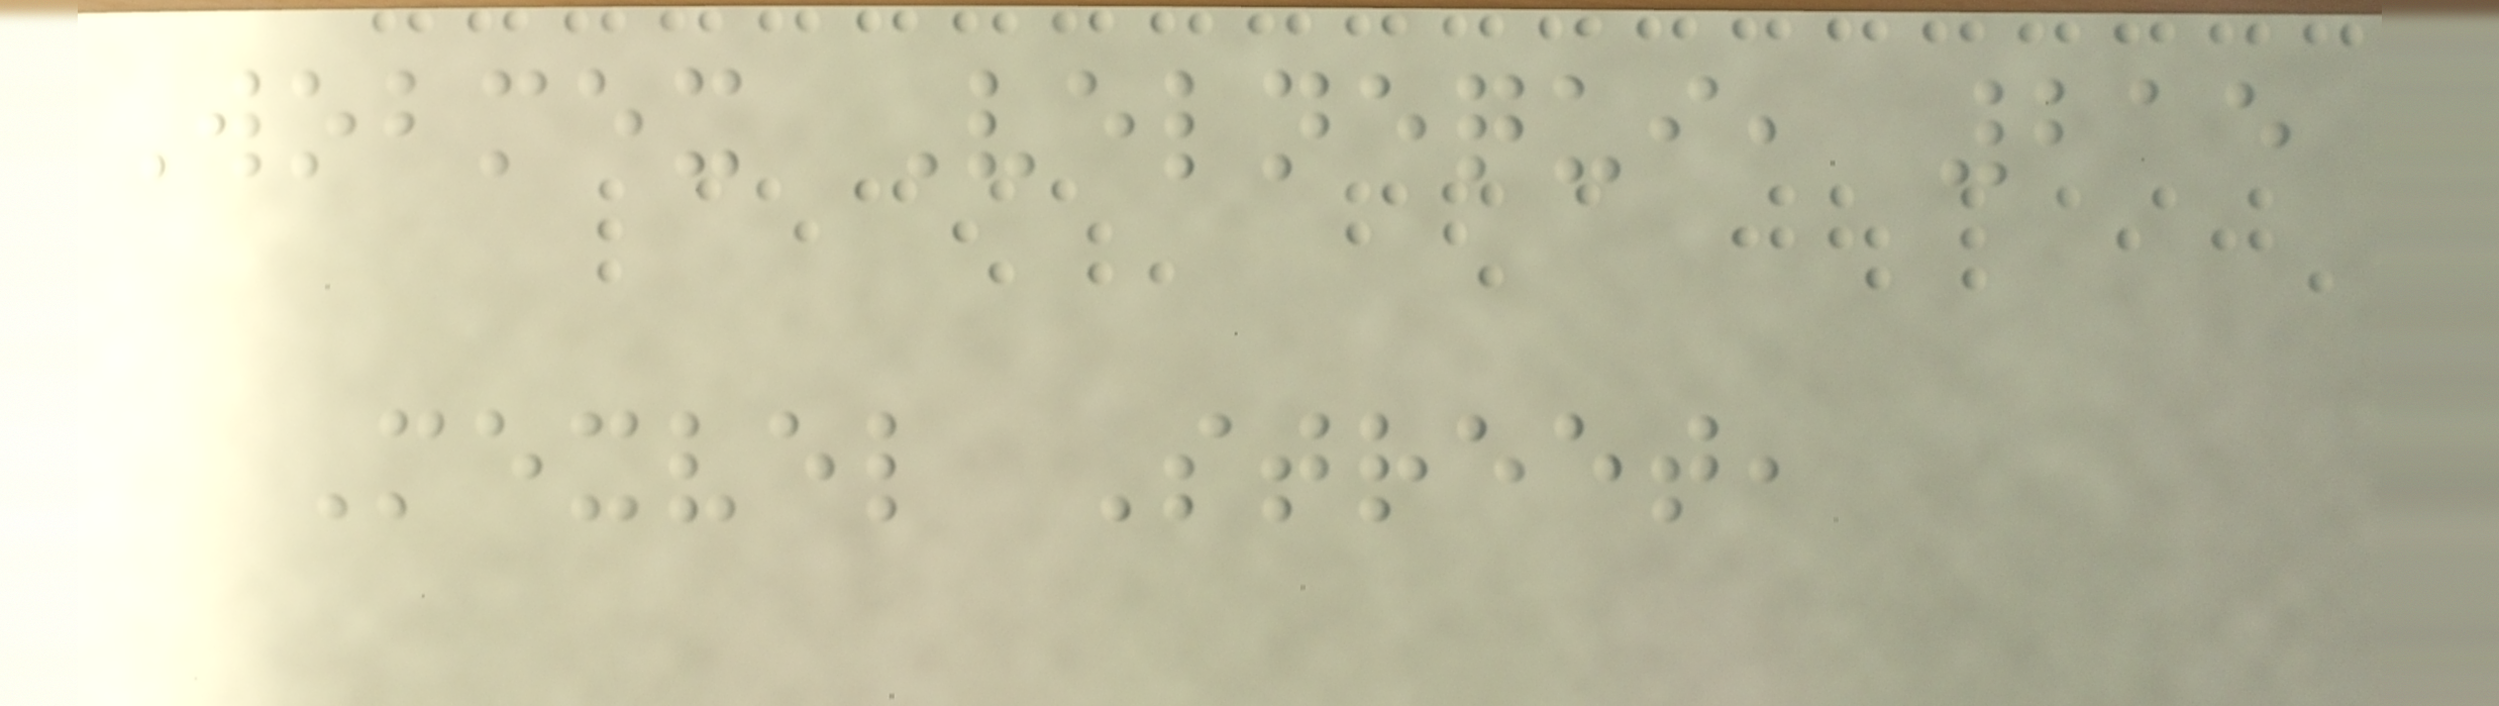Wobmex Velnequi, 215
Mexvel Street,
